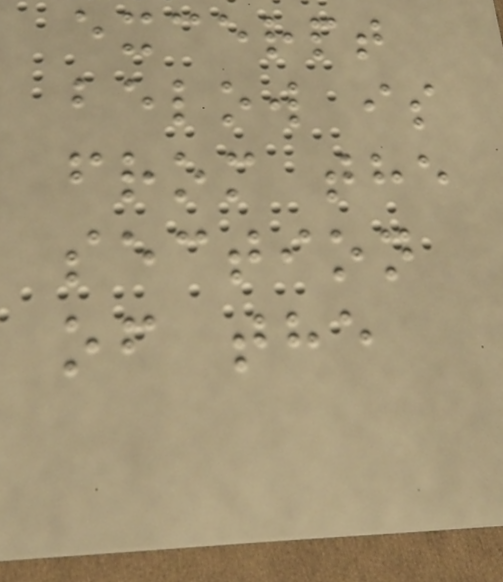excerpt
below is
from the
section
of the
